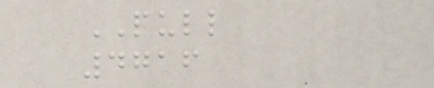PULL
4716
